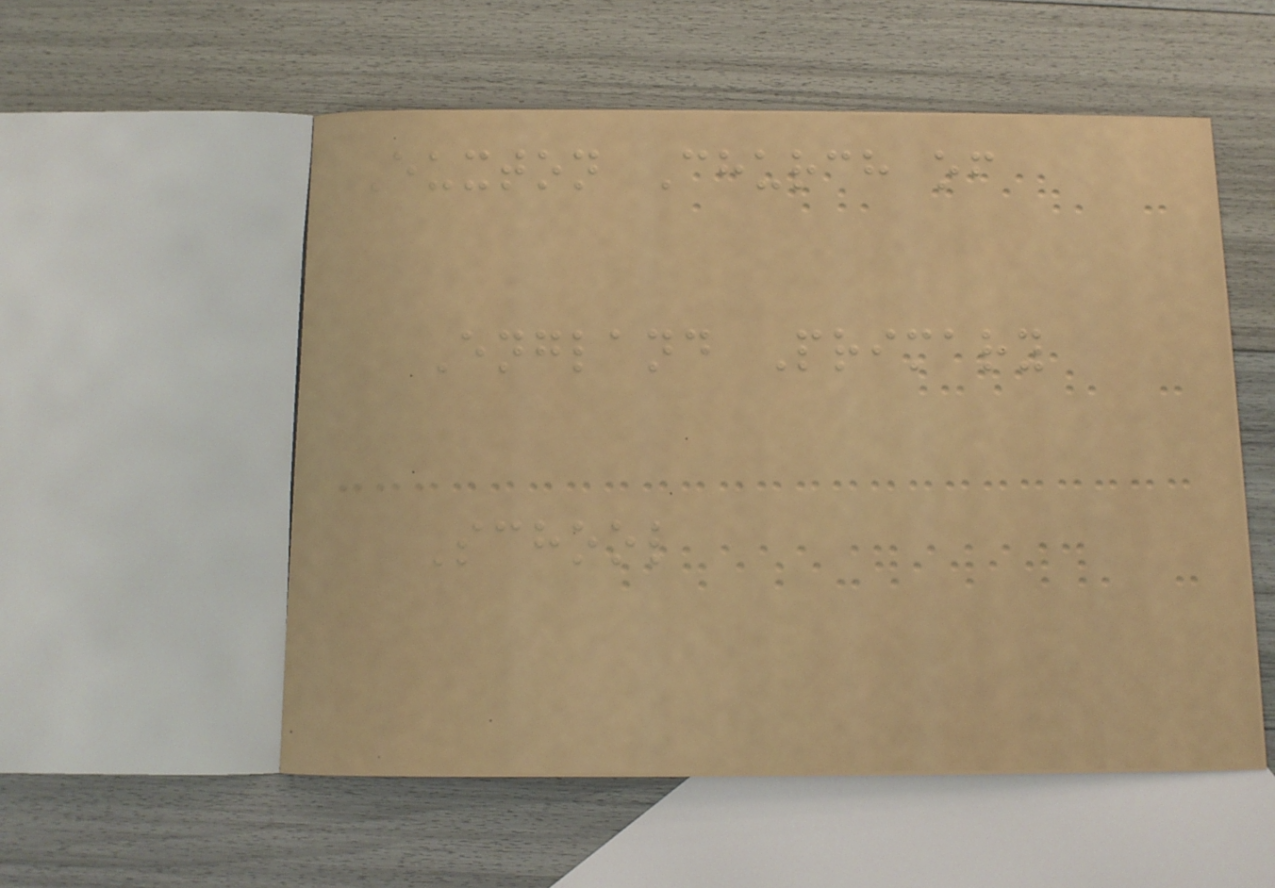Euxton Church of
England Primary
School
